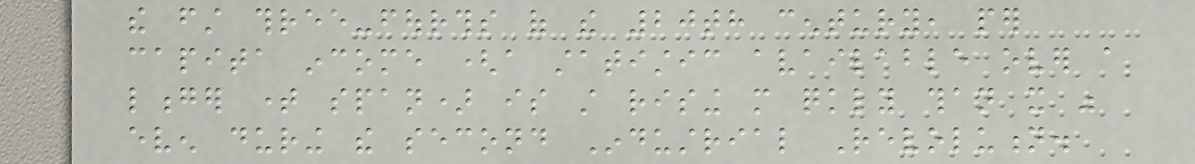the first three-fourths of the 20th century, per
capita income (a statistic available over a
longer time span) is still rising more quickly than it was
even during the second Industrial Revolution.
